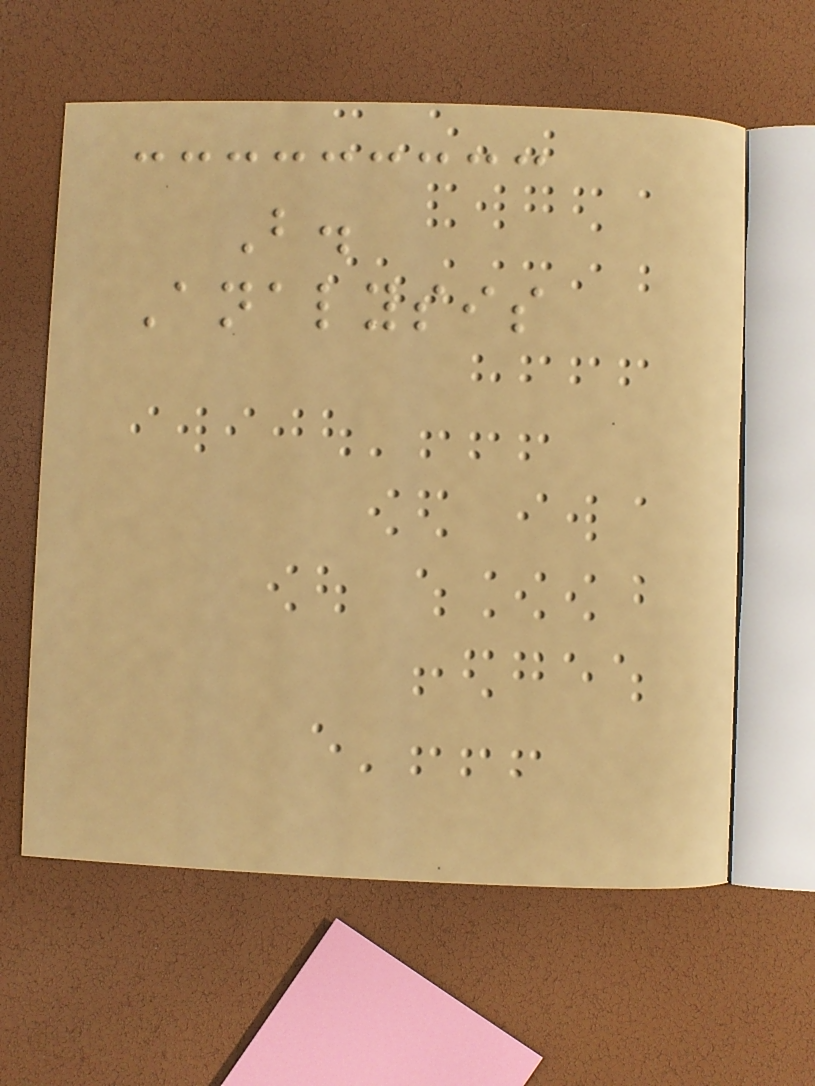B.
Analysis
